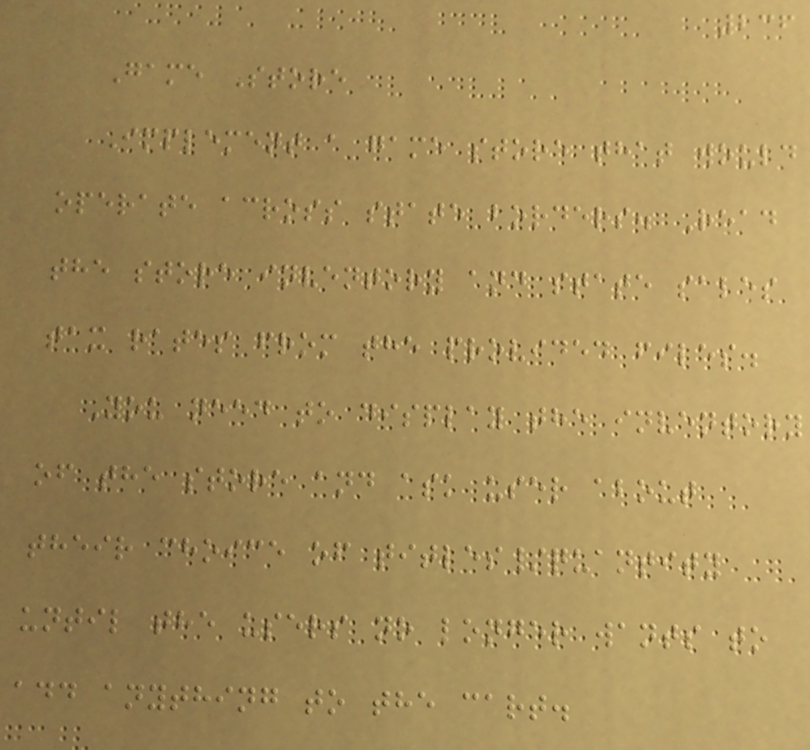236
Game Store
Implement a game store that would
operate across state borders. Read
the store inventory and state sales
tax rates from the provided files.
You need to display the inventory
of the store and ask user about
their choice of titles/quantity
until the users no longer wants to
add anything to the cart.
